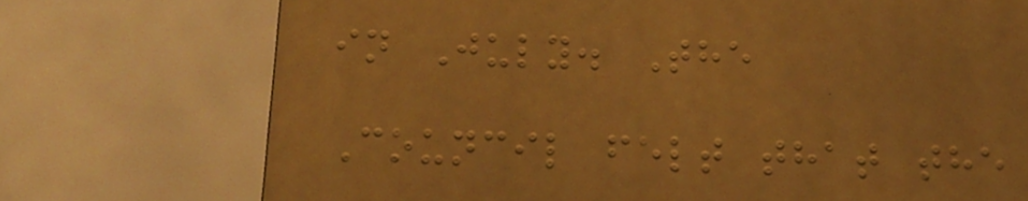in July. The
Council felt that the
